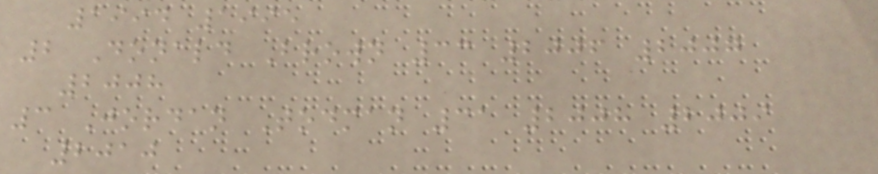1994 1995
2 Donald Brown 33 2006 2007
2008
3 Jordan Todman 31 2008 2009
2010
